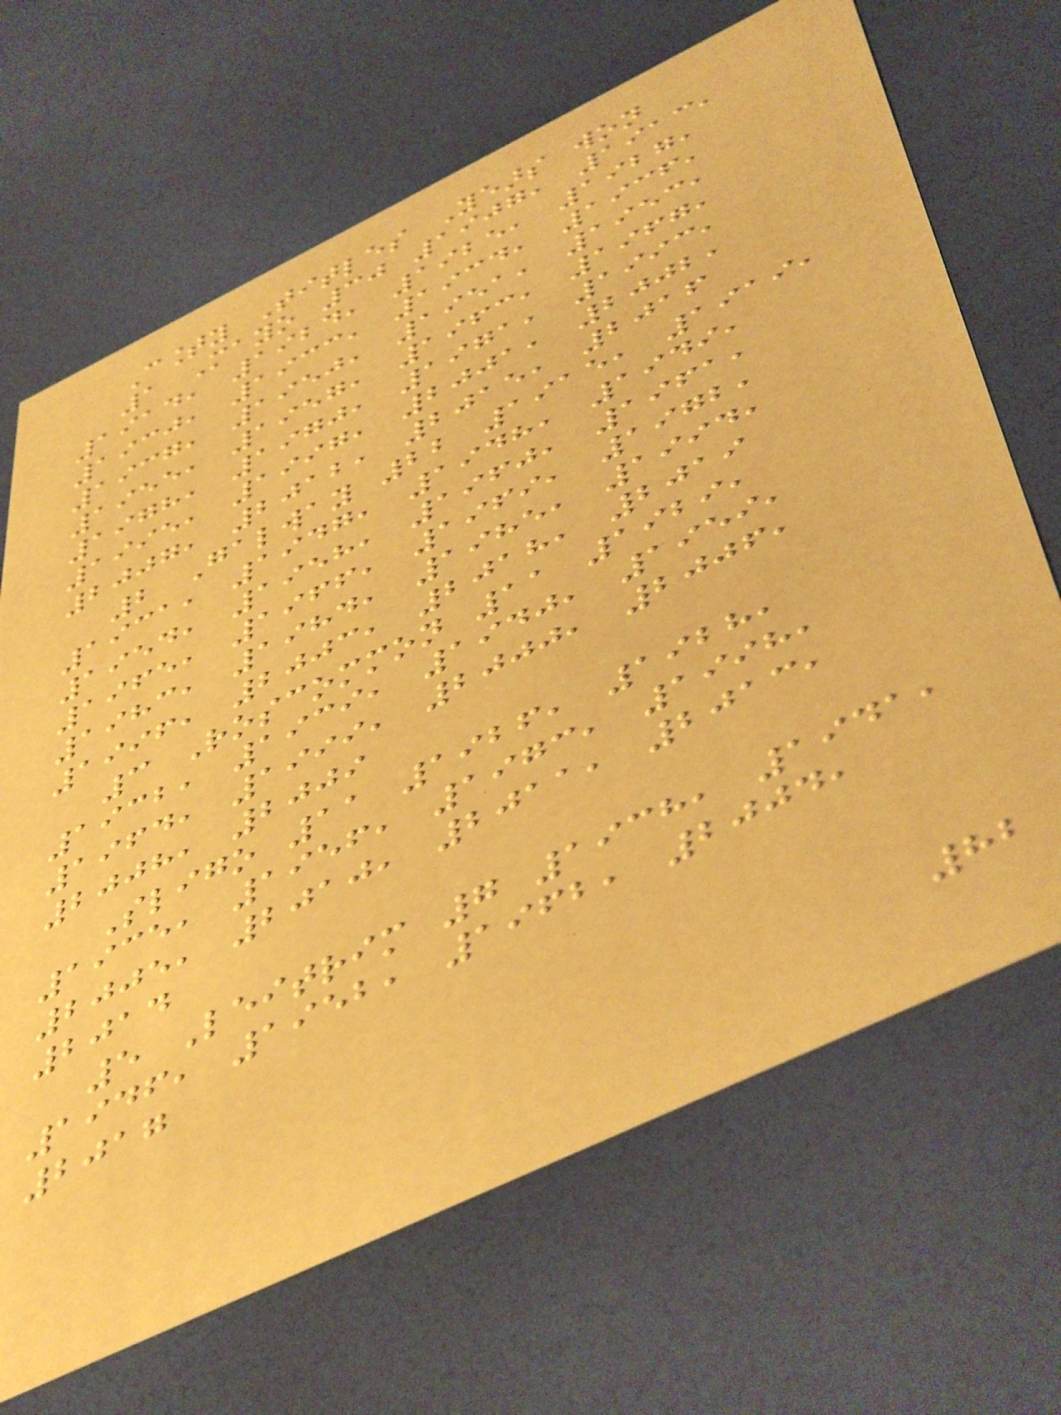County Titles Years won
1 Mayo 30 1907, 1913,
1914, 1924, 1925, 1927,
1930, 1933, 1934, 1936,
1937, 1950, 1951, 1953,
1955, 1957, 1963, 1967,
1978, 1970, 1971, 1993,
1995, 1997, 2001, 2002,
2007, 2012, 2015, 2016
2 Galway 22 1915, 1919,
1931, 1947, 1948, 1949,
1954, 1958, 1960, 1961,
1965, 1966, 1969, 1972,
1983, 1984, 1985, 1994,
1996, 2003, 2018, 2019
3 Roscommon 11 1929,
1932, 1939, 1940, 1959,
1964, 1999, 2000, 2006,
2008, 2009
Sligo 11 1926, 1928,
1935, 1956, 1973, 1998,
2005, 2010, 2011, 2013,
2014
5 Leitrim 7 1938, 1941,
1946, 1952, 1962, 2004,
2017
82
